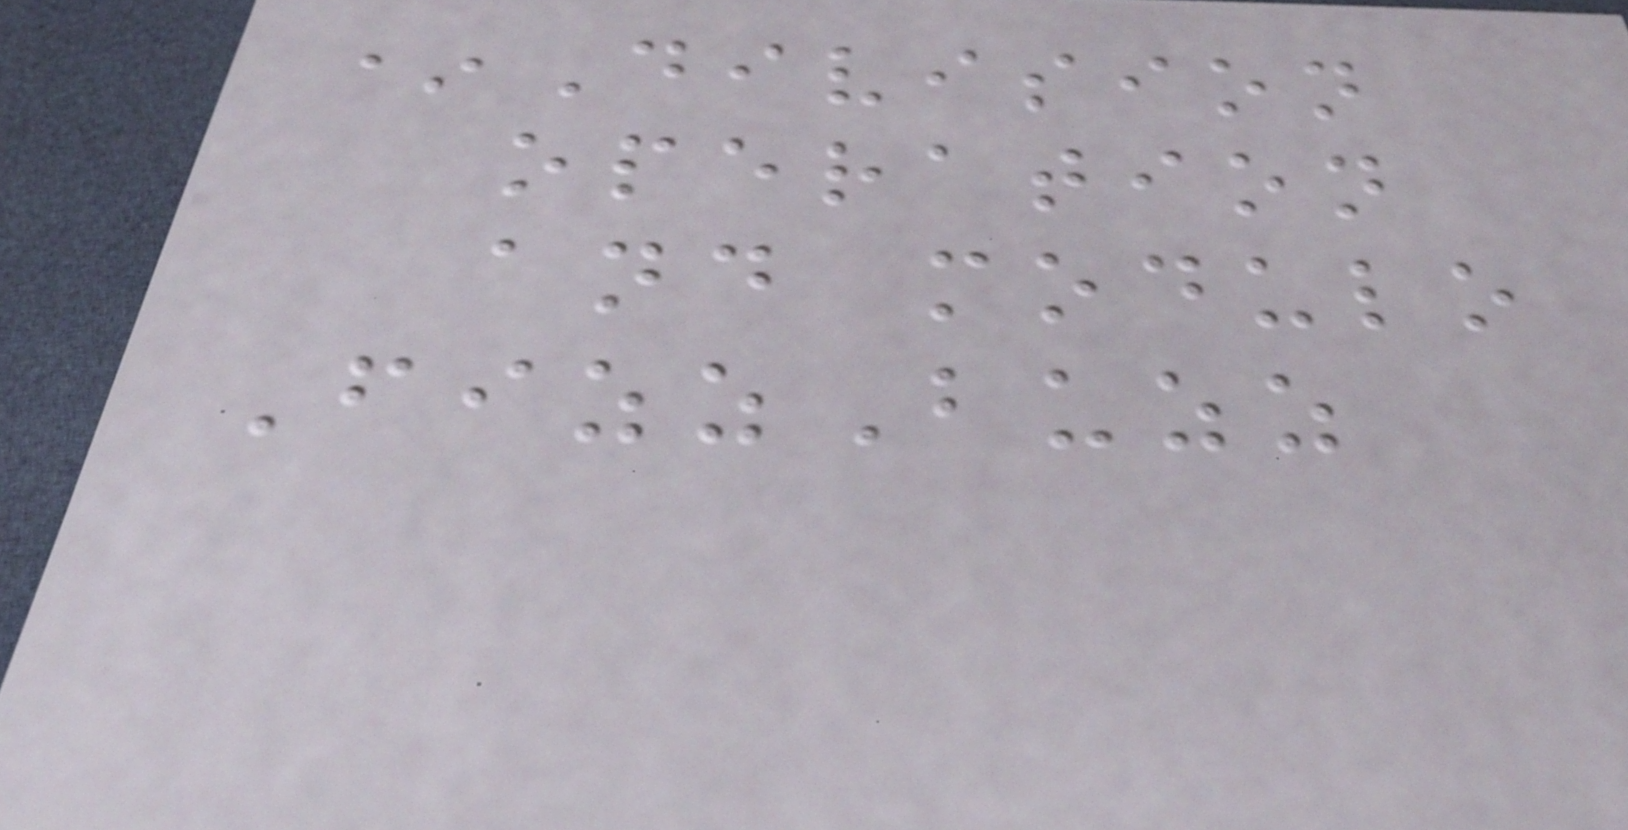*Division
operation
and modulo
FizzBuzz
